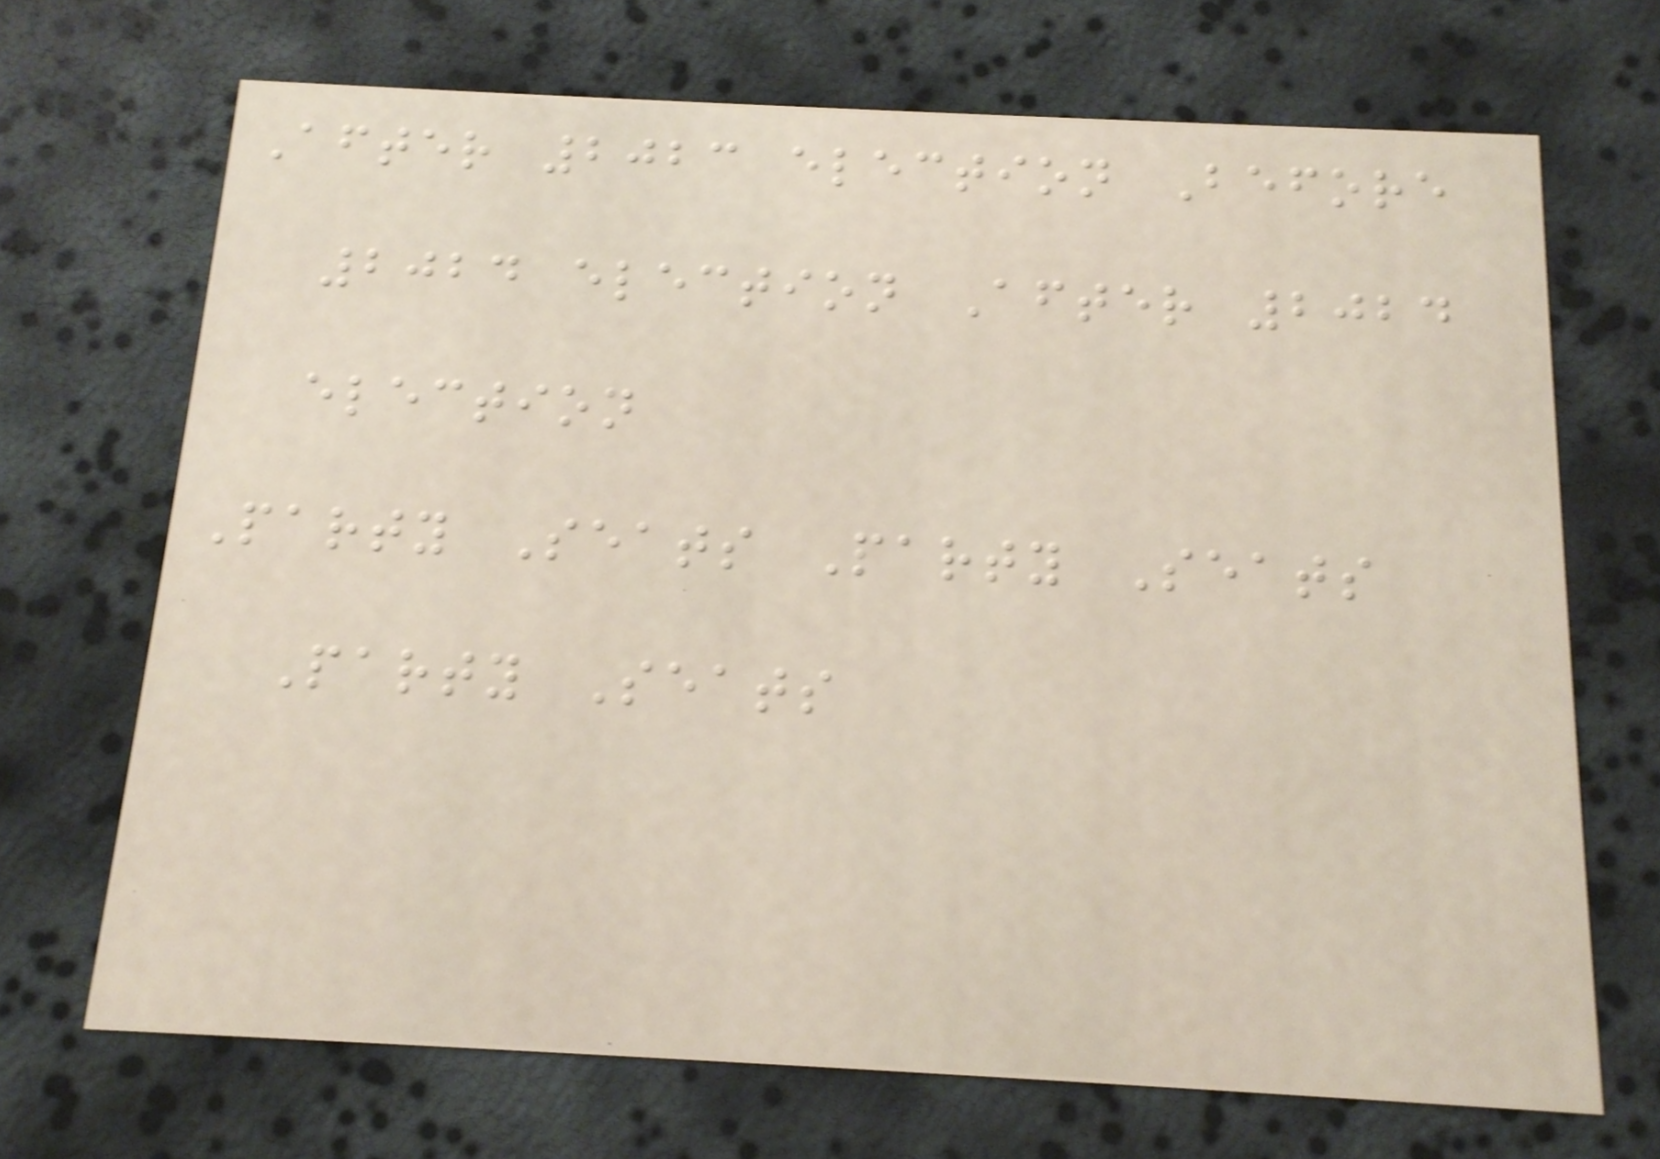After 2023 election Before
2024 election After 2024
election
Party Seats Party Seats
Party Seats
